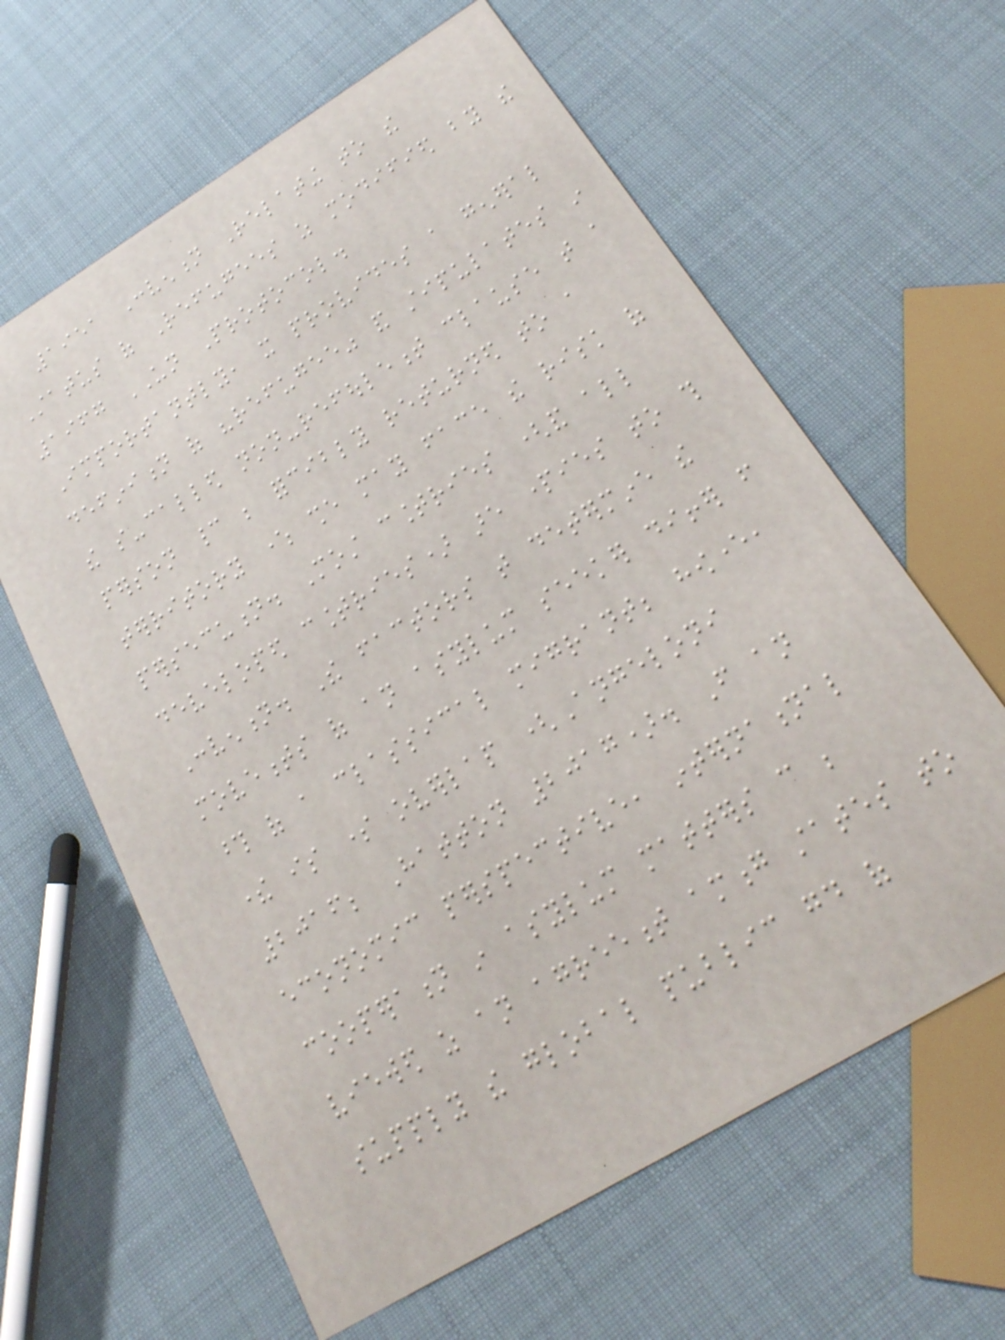1951 Convention Relating to the
Status of Refugees as modified by the
1967 UN Protocol.
Importantly, it provides a general
definition of "refugee" and stipulates in
the so-called non-refoulement clause that a
person cannot be forcibly returned to a
territory where she may face the risk of
persecution. Most countries (and all
developed countries) are parties to this
Convention. The factors that determine the
movements of an asylum seeker differ from
those of a classical migrant; however,
there is some overlap (Angeloni
2016; Hatton 2017). From an
economic perspective, international
cooperation in asylum matters can be
viewed as an agreement among states to
supply the global public good of
